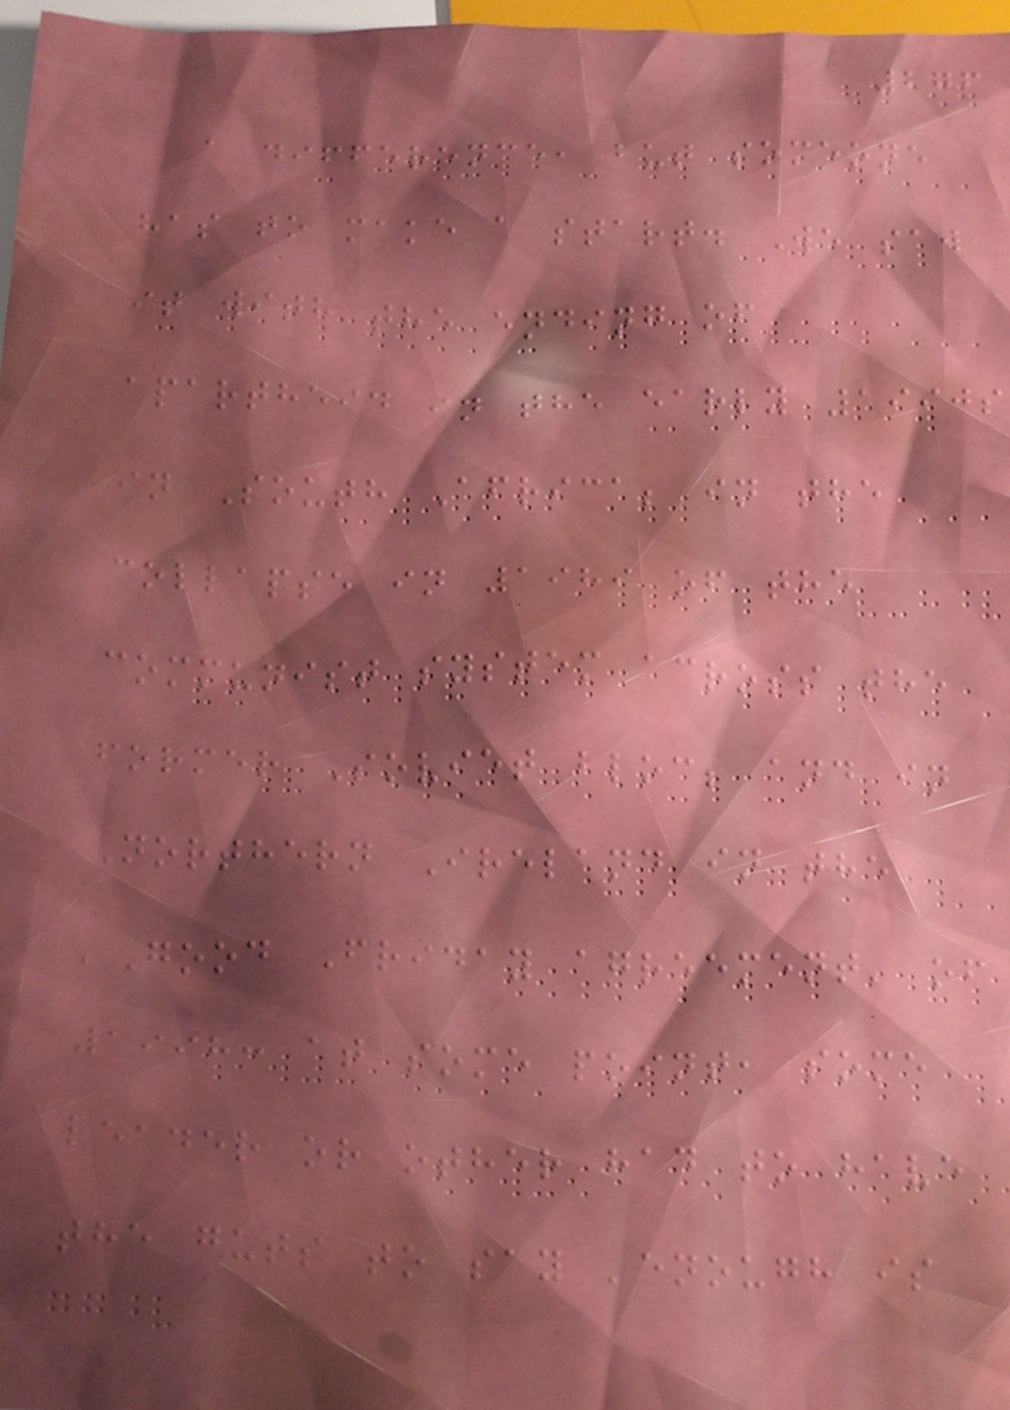276
a difference, but someone
has to make a start. We saw
it with the ending of
apartheid in the early 1990s
in South Africa; in the
collapse in 1989 of the
communist system across the
former Soviet bloc; and in
Northern Ireland in the
'Good Friday agreement' of
1998: at some point, some
leader or other had to have
the guts to say 'enough is
